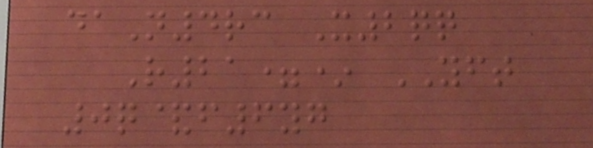daN4rc X2qq
R21=* YFT
0q&f6yg
